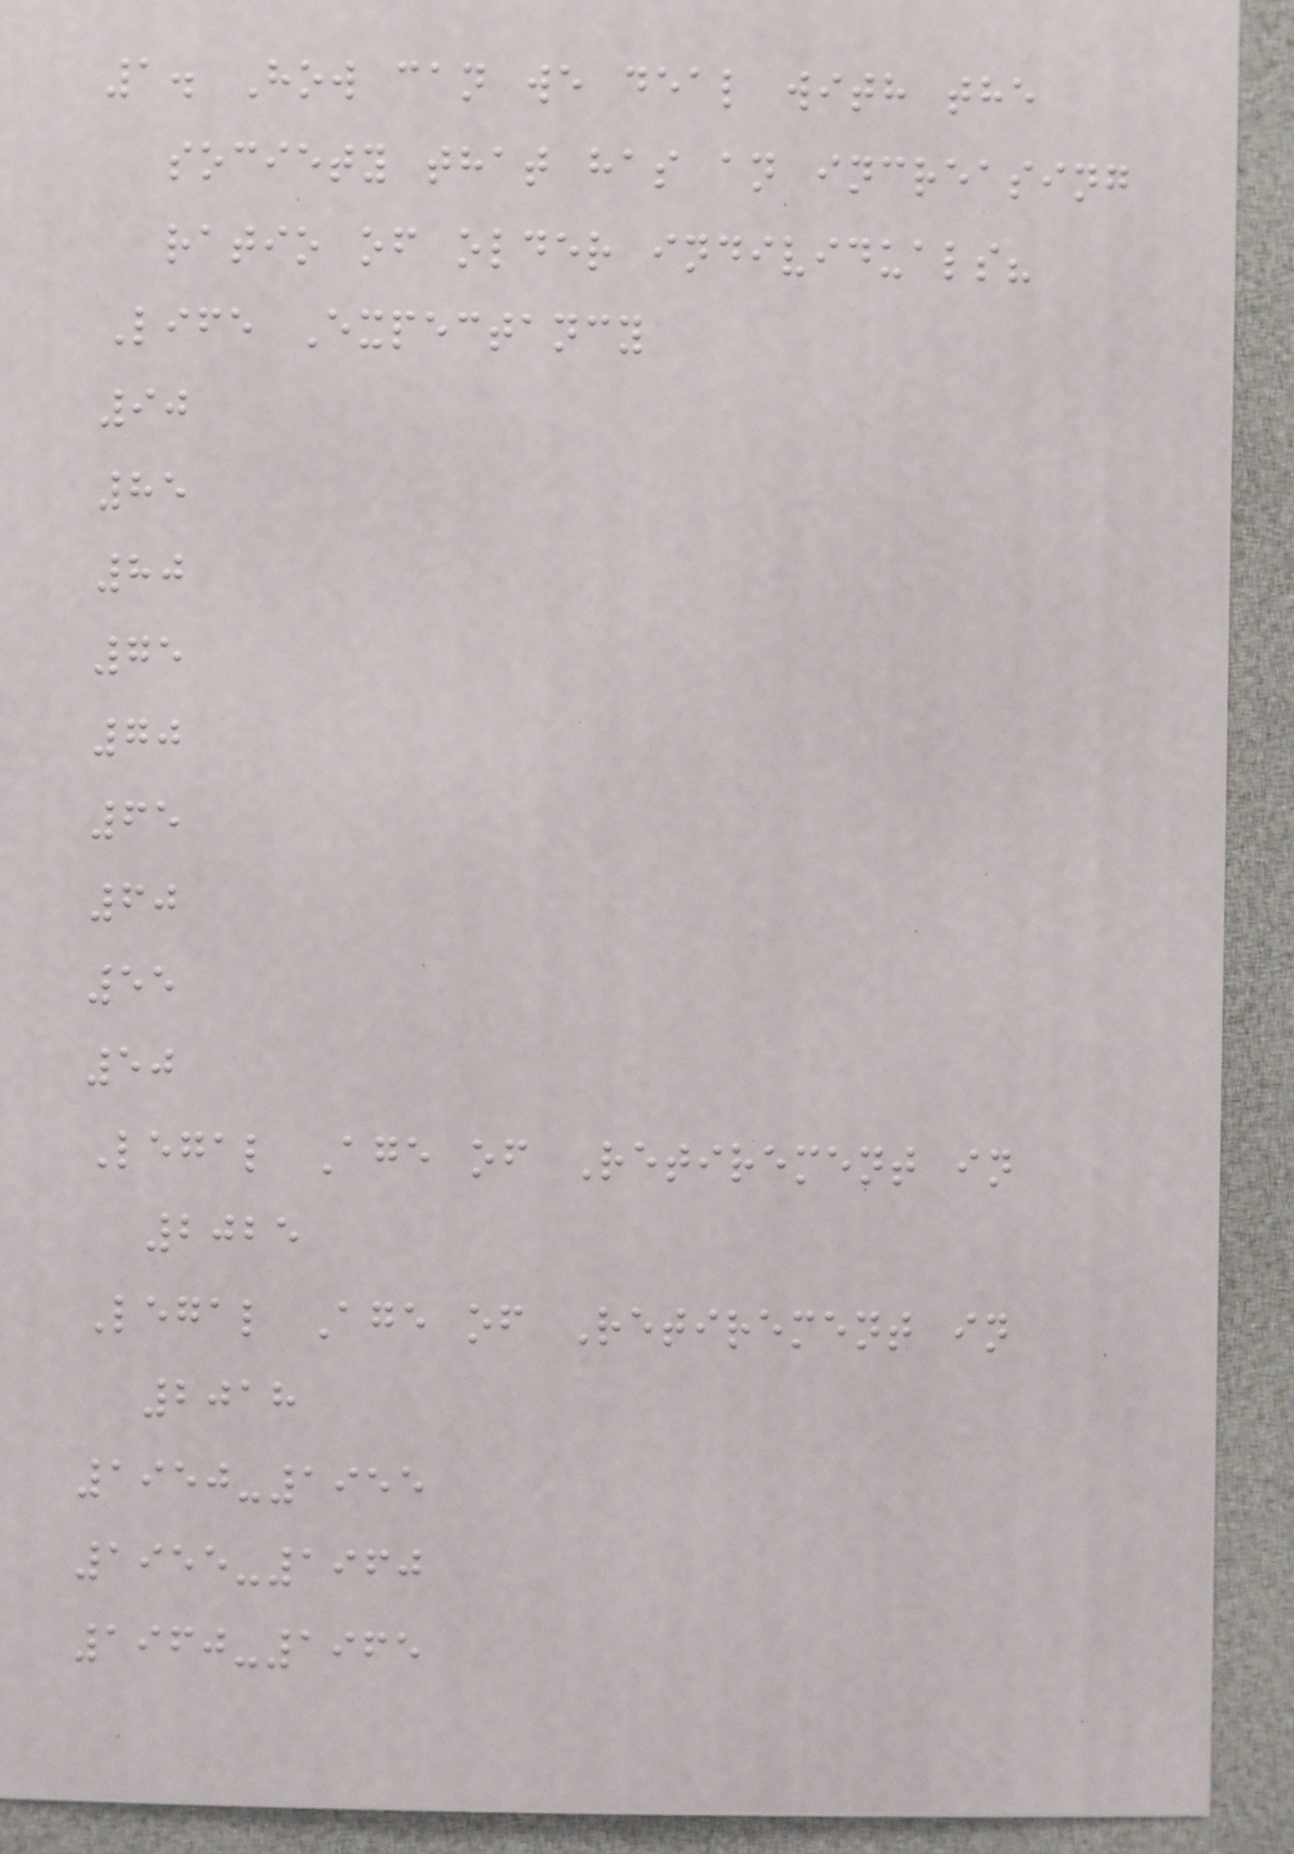1. How can we deal with the
society that has an increasing
ratio of older individuals?
Life Expectancy
90
85
80
75
70
65
60
55
50
Legal Age of Retirement in
2025
Legal Age of Retirement in
2018
1950-1955
1955-1960
1960-1965
